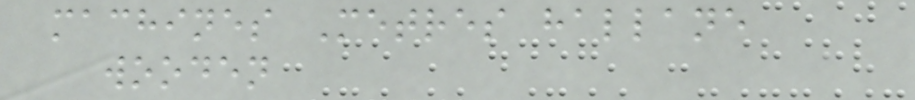machines Metres hallane
wooden
